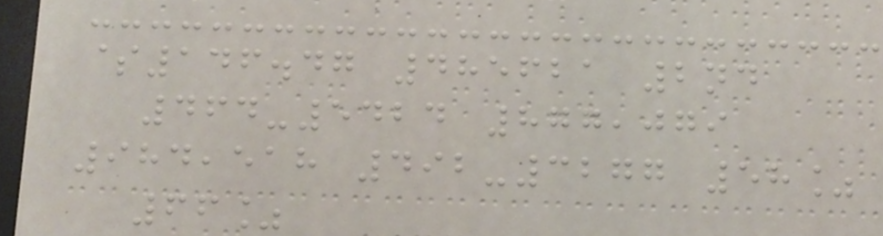$146.47 485621 2nd
464-5424 877,079
984,518 492-3277 58%
66%
